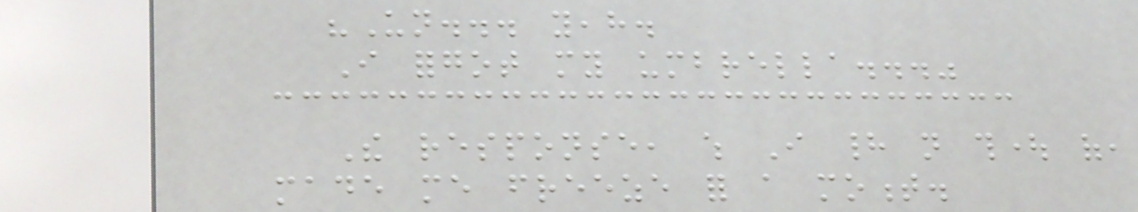"Un... yeah.
I forgot my umbrella..."
The response, which I had not thought of,
made me freeze for a moment.
